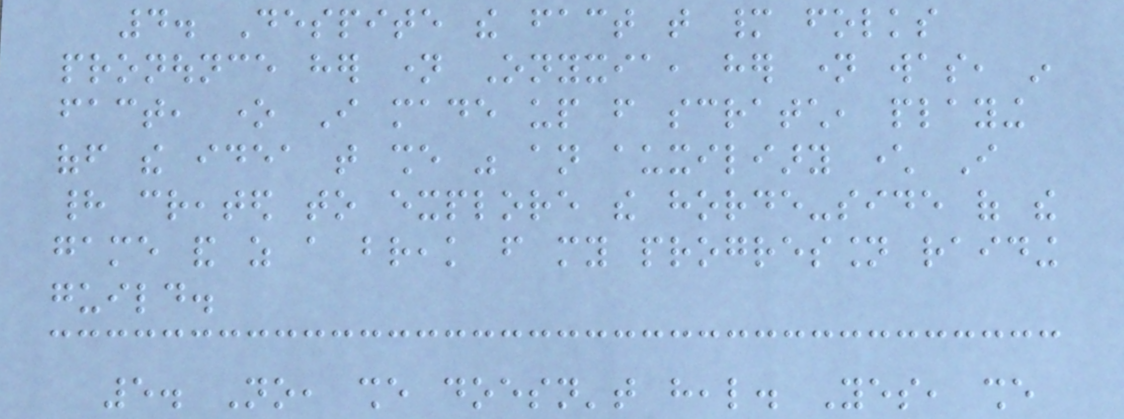4. Despite the fact that many folks
pronounce her name Onyxia, her name was, in
fact, one I made up from scratch, playing
off the idea that she was an auxiliary character I
had created to explore the horde-side of the
game and as a break from my progression raiding
guild.
5. No, she doesn't heal. Yes, she
